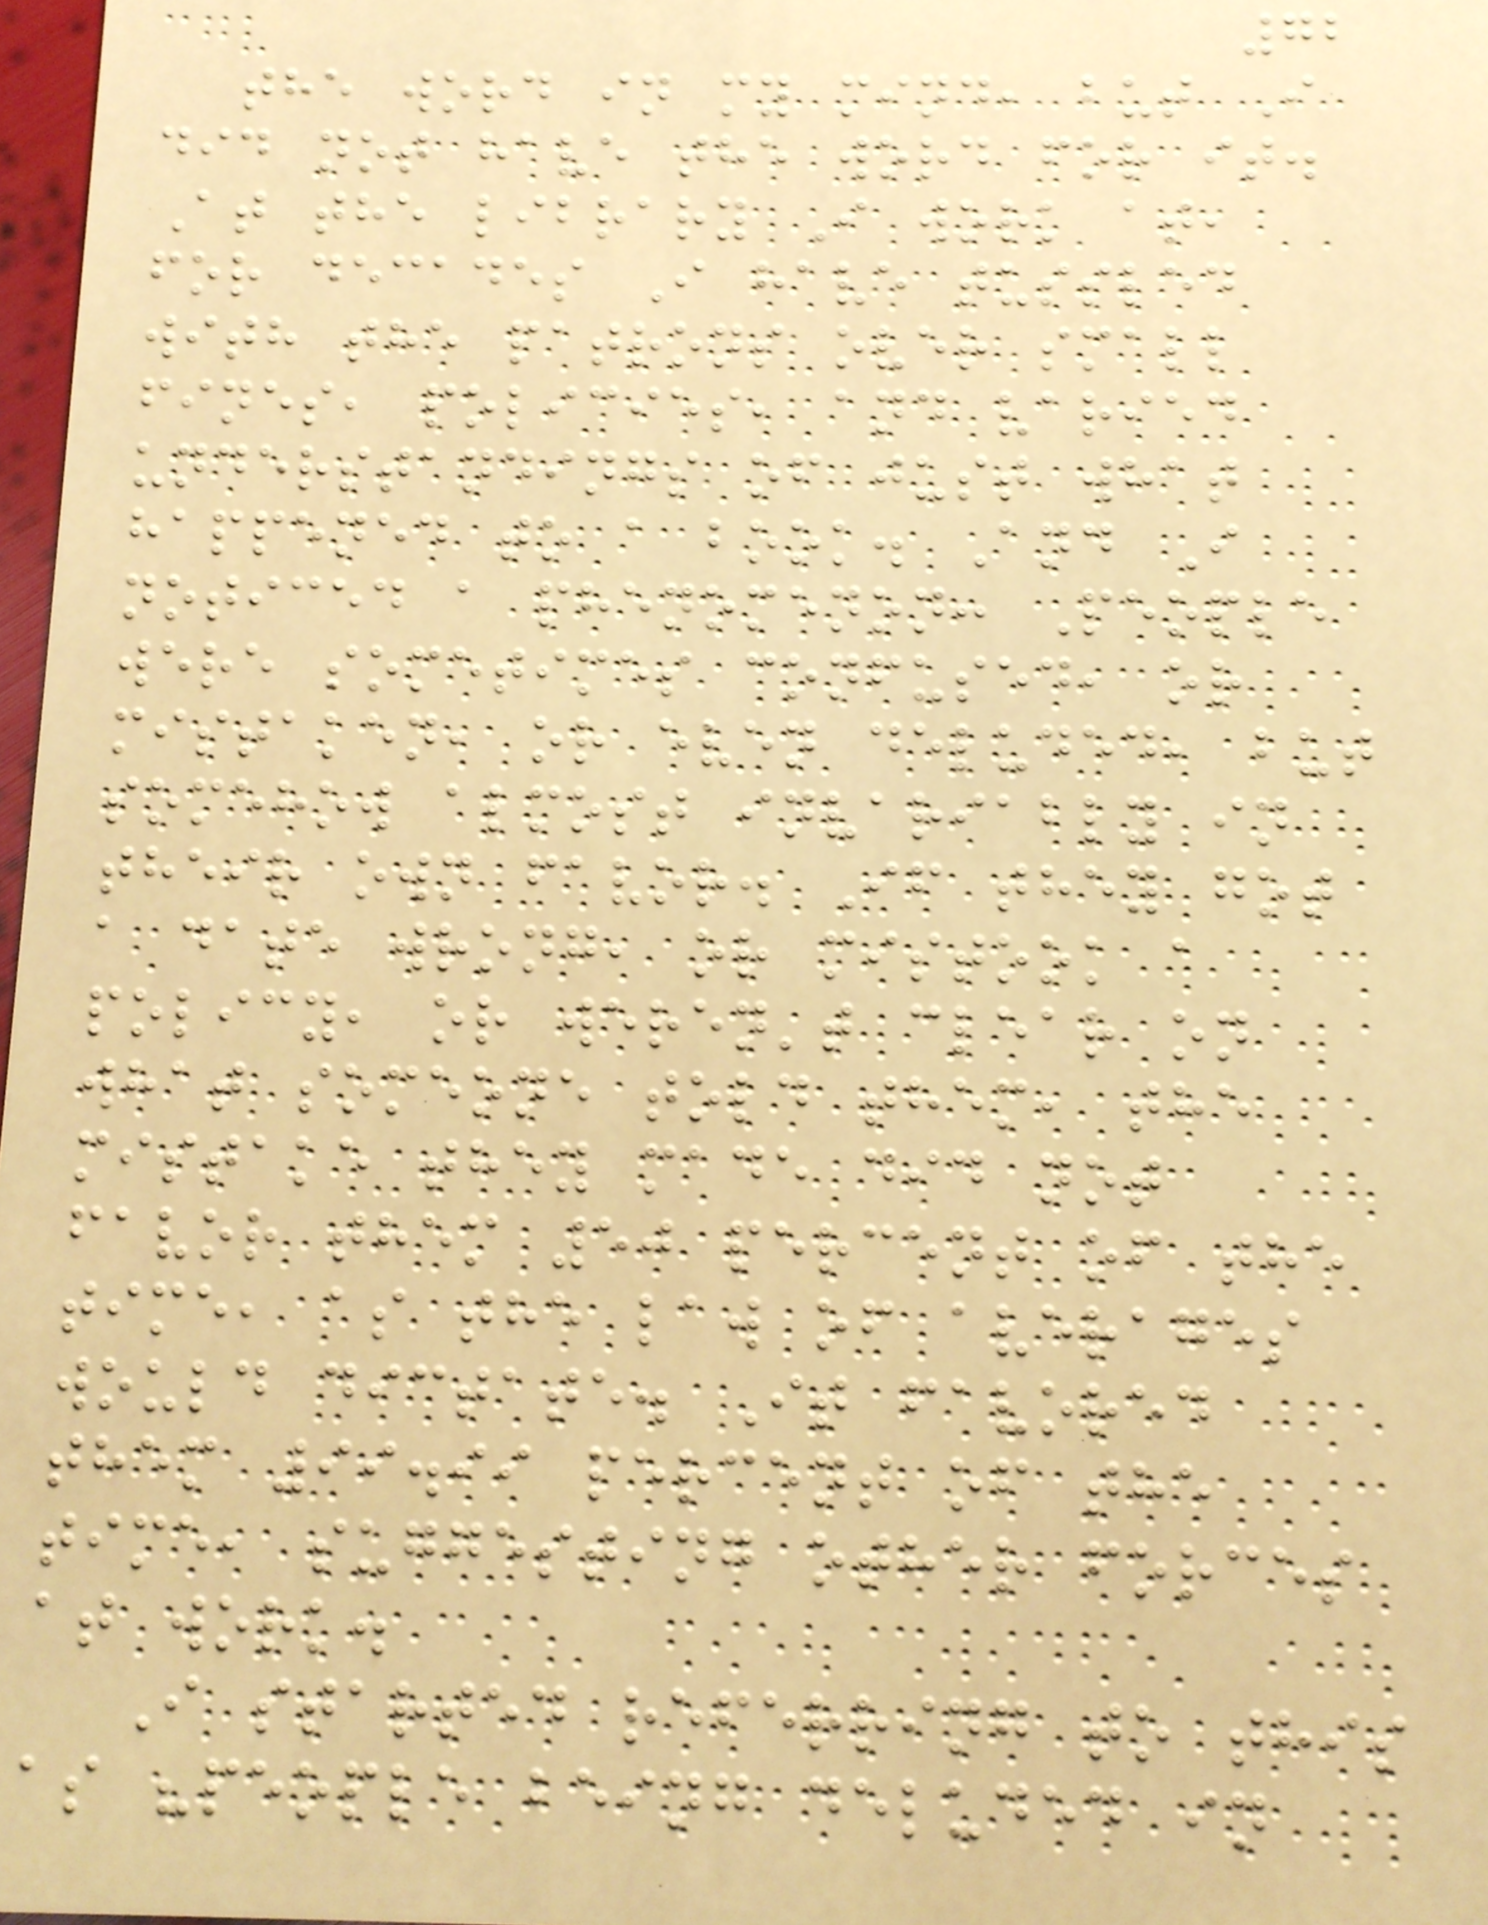72
the word in my mind, but I
did not have the word for it.
At the library I work at,
for decades I have tussled
with the patrons over small
fines, policies, and varied
understandings of just what
happened to a book. And I
noticed a phenomenon: People
were sometimes confused, or
mistaken, or even deluded, but
somehow almost invariably in
their own favor. If they got
a date wrong, or mistook a
policy, or weren't clear on
what someone told them, the
mistake they made did not
favor them 50 percent of the
time, as the law of averages
would dictate. It favored
them 99.99 percent of the
time, suggesting other forces
at work.
I started referring to this
as "people being deluded in
